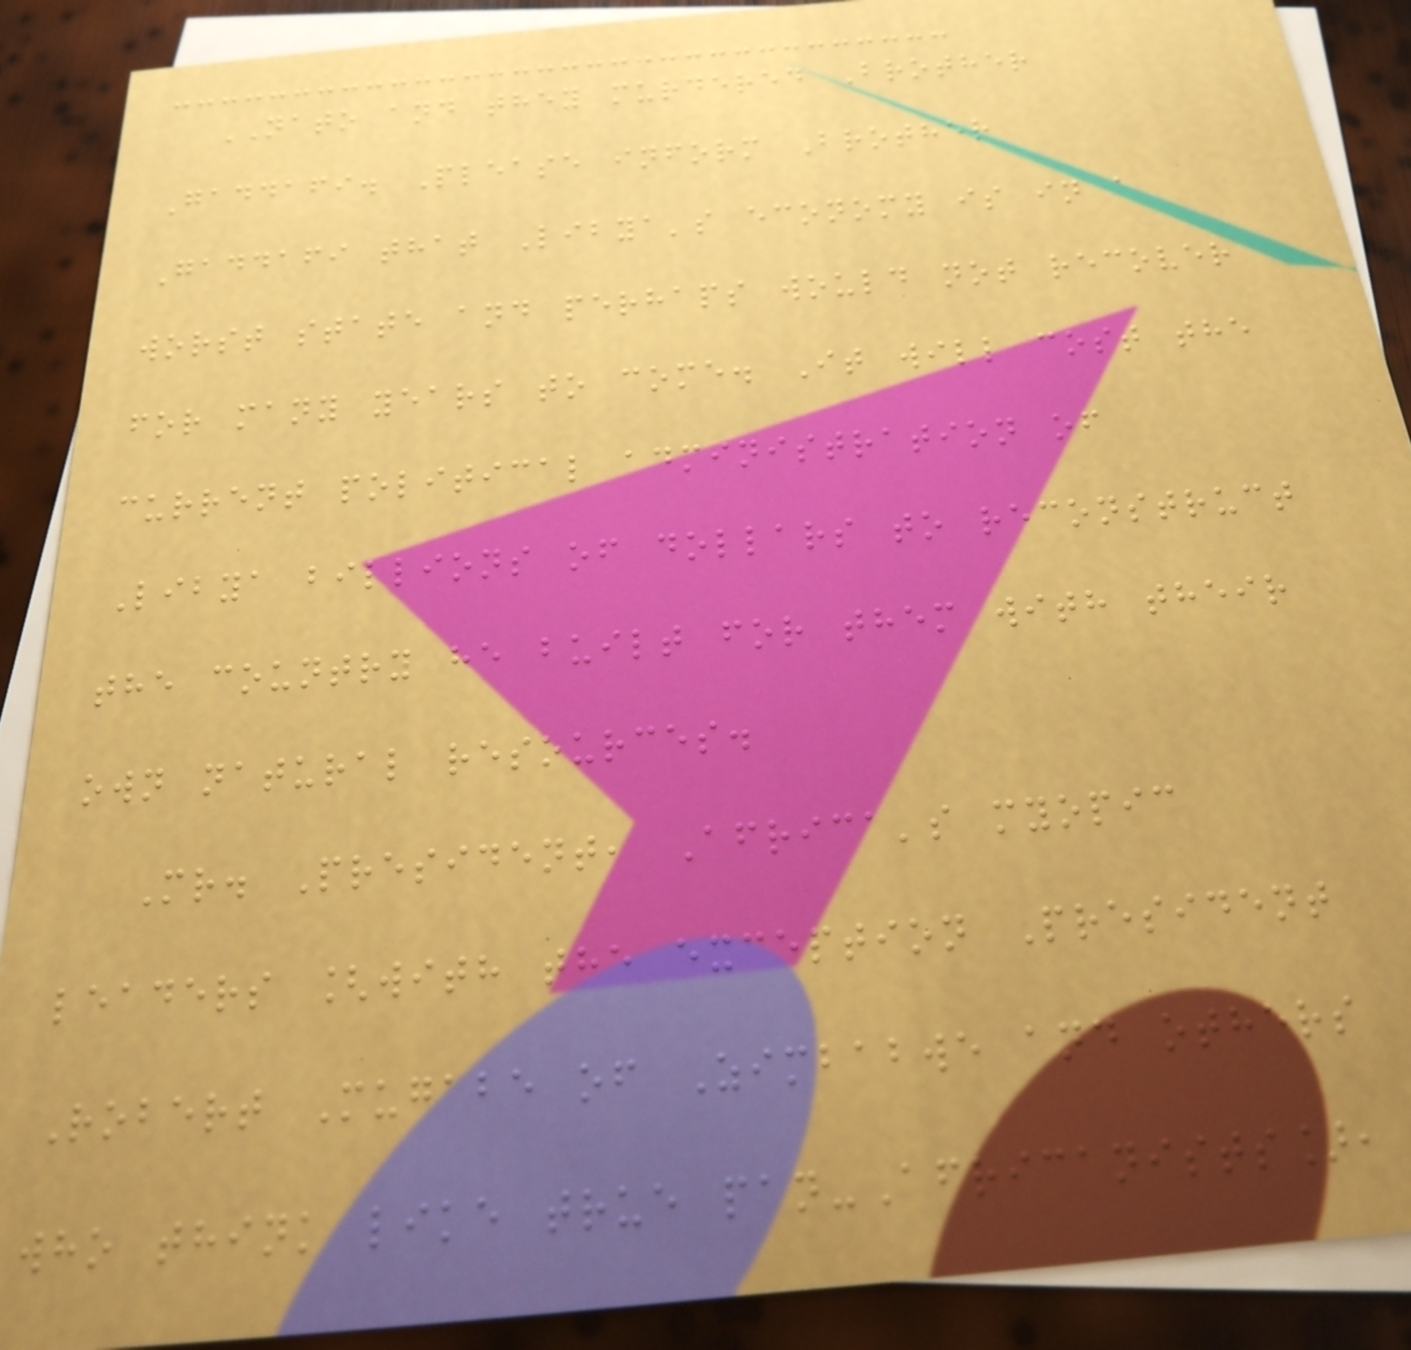NATO and they murdered Brother
Gaddafi. Please inform Brother
Gaddafi that Libya's economy is in a
worst state and perhaps would not recover
for many years to come. It will cost the
current political administration of
Libya billions of dollars to reconstruct
the country he built for them with their
own natural resources.
Mr. President, Africa's myopic
leaders [with the exception President
Robert Mugabe of Zimbabwe and others
who think like true pan-Africanists],
